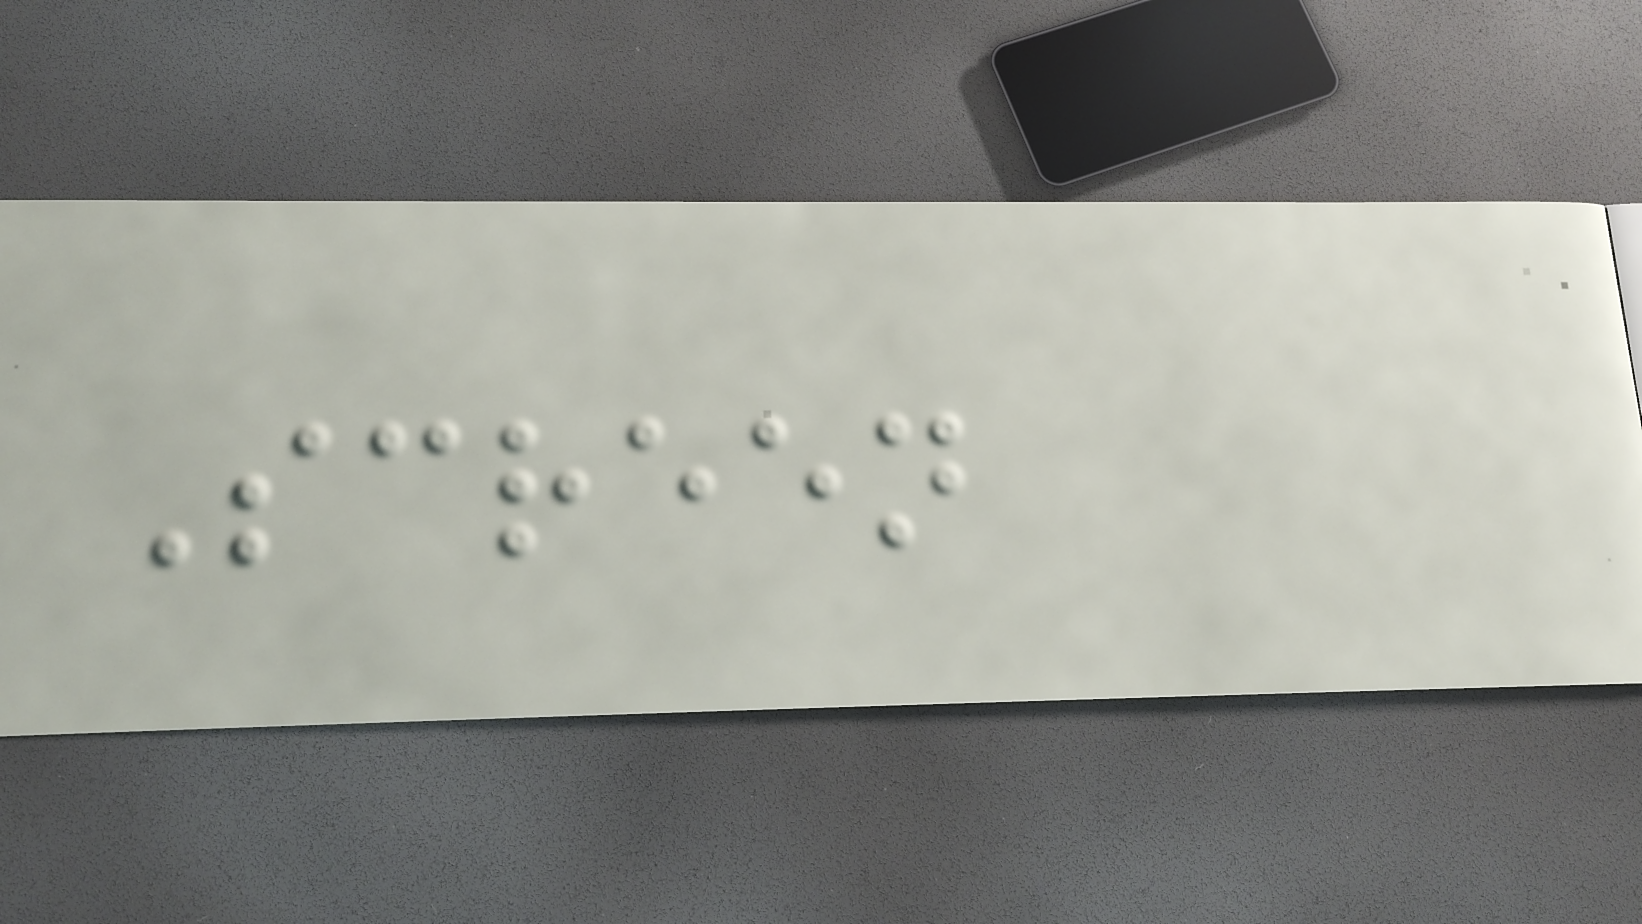Screen
